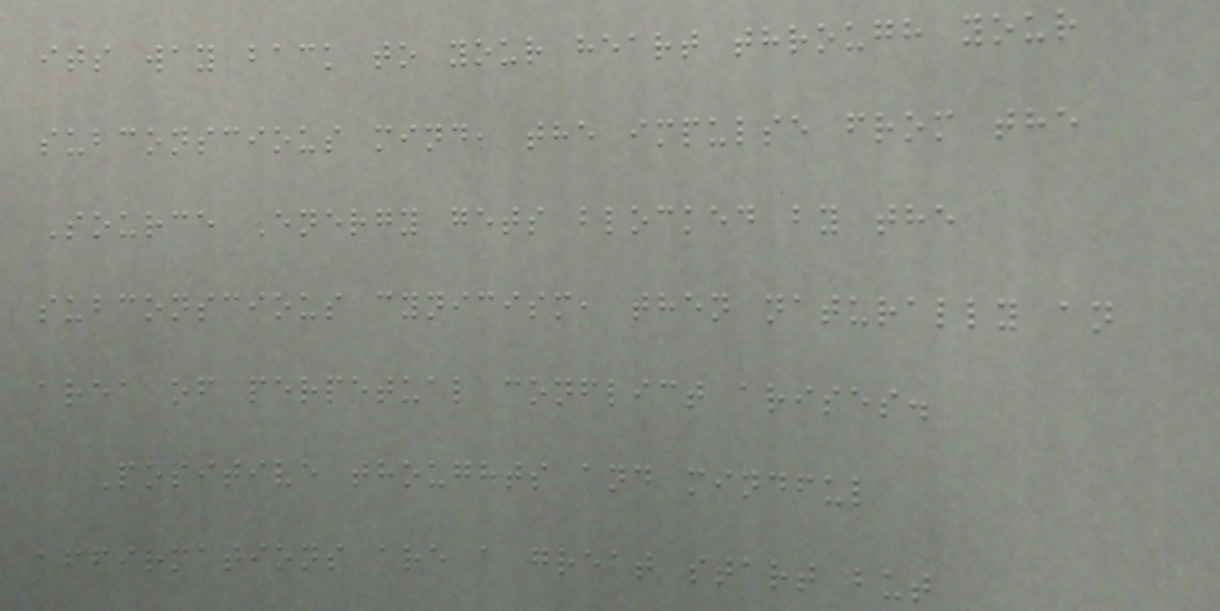its way back to your heart through your
subconscious mind, the impulse from the
Source Energy gets blocked by the
subconscious cynicism, then naturally an
area of perpetual conflict arises.
Positive thoughts and mindful
affirmations are a great start but
